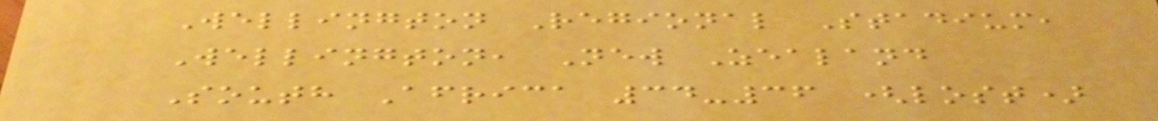Wellington Regional Stadium,
Wellington, New Zealand
South Africa 34-36 (lost)
